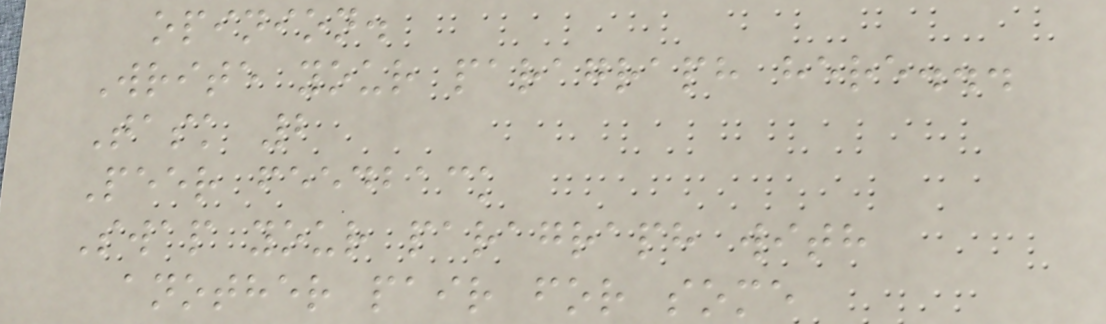opinion.
Write your paragraph here...
Task 2
Peer feedback
Swap your paragraph with
another pair for some
